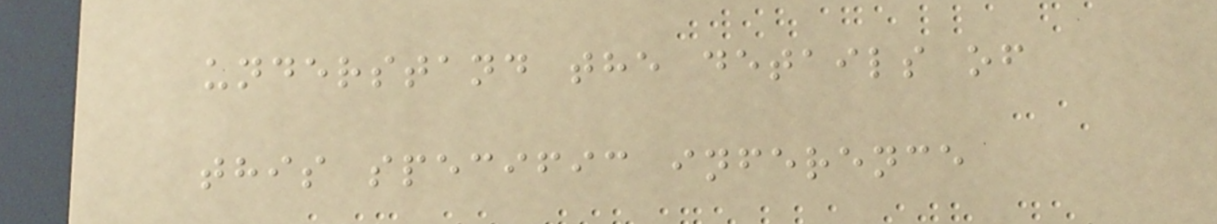understand the details of
this specific inference
